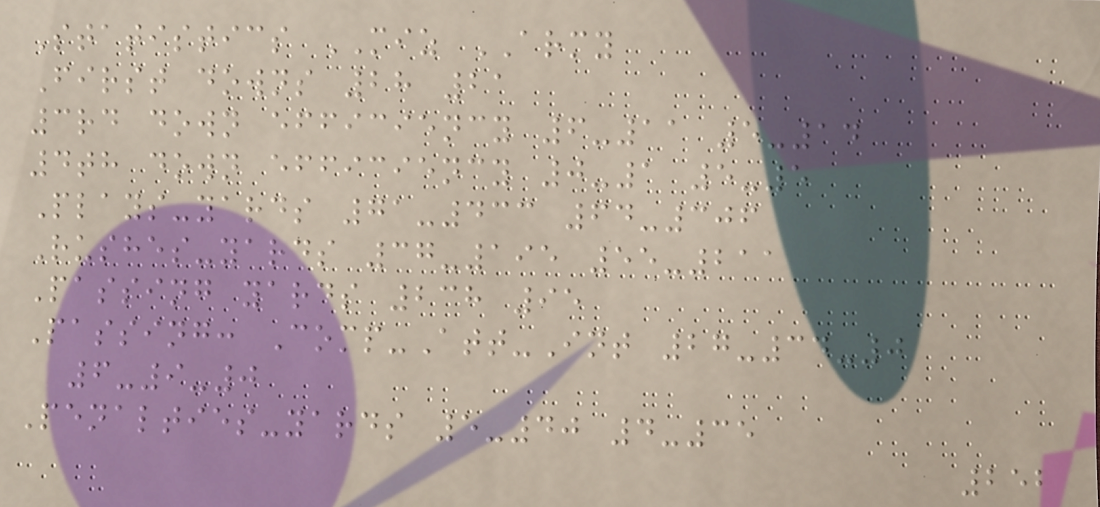Statistics MIZ ARMY
First downs 28 21
3rd down efficiency 6-11 5-14
4th down efficiency 0-1 5-5
Plays-yards 71-433 64-306
Rushes-yards 37-195 55-211
Passing yards 238 95
Passing: Comp-Att-Int 27-34-0
6-9-0
Penalties-yards 5-40 4-35
252
